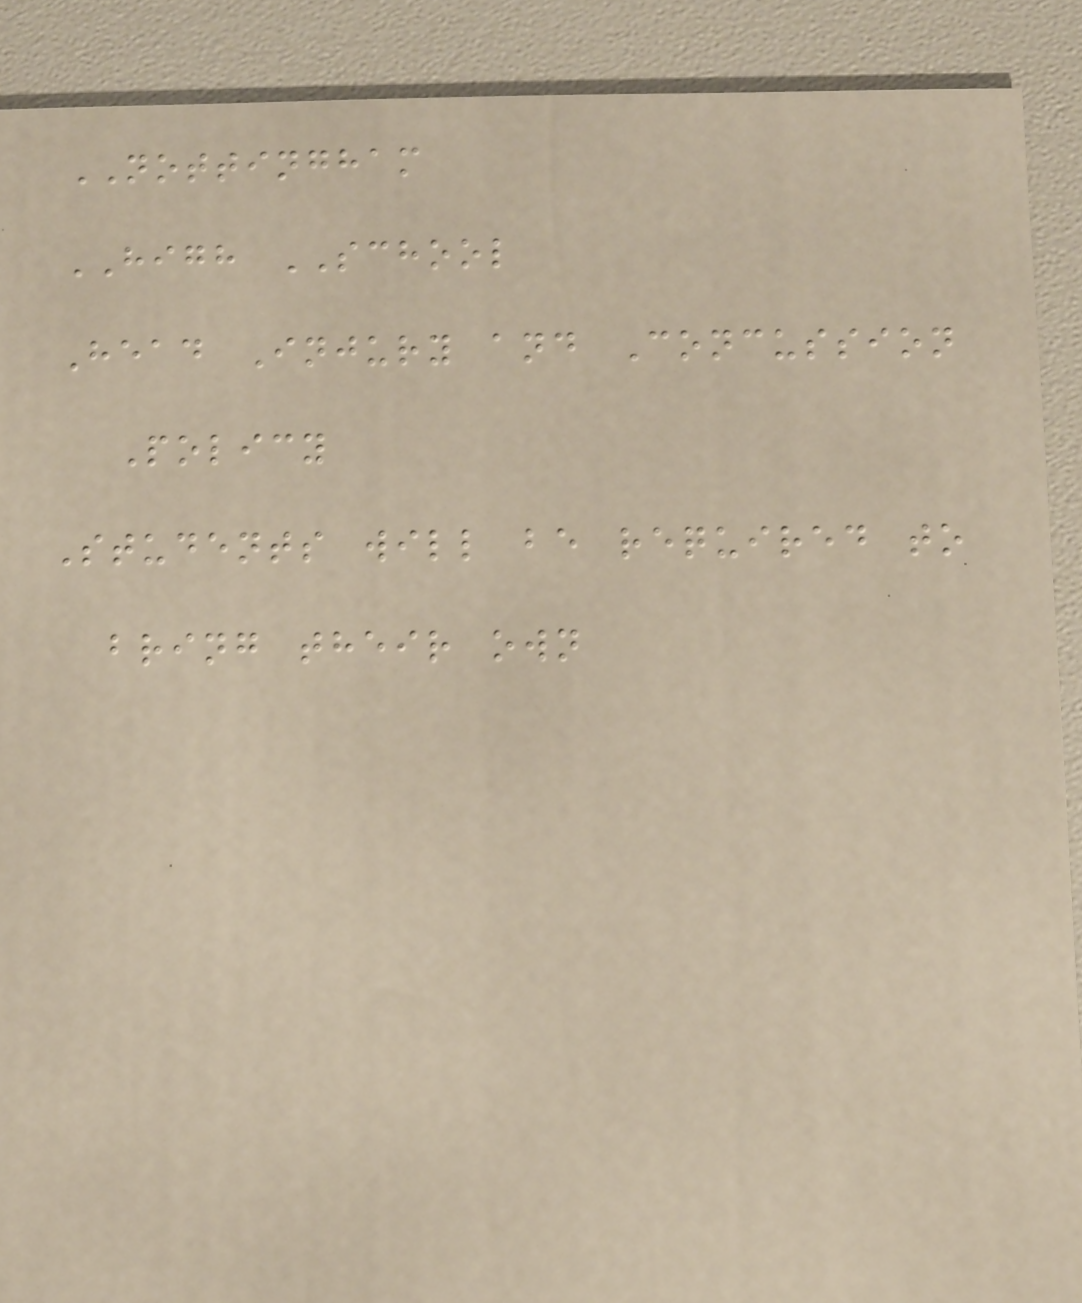NOTTINGHAM
HIGH SCHOOL
Head Injury and Concussion
Policy
Students will be required to
bring their own
